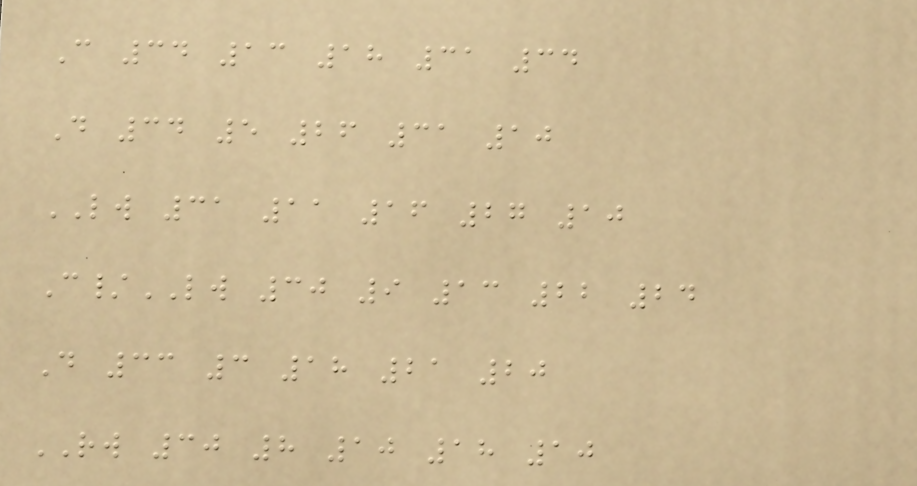C 34 13 18 31 34
D 34 5 26 31 10
LW 31 11 16 27 10
C/LW 30 9 13 22 24
D 33 3 18 21 20
RW 30 8 10 18 10
